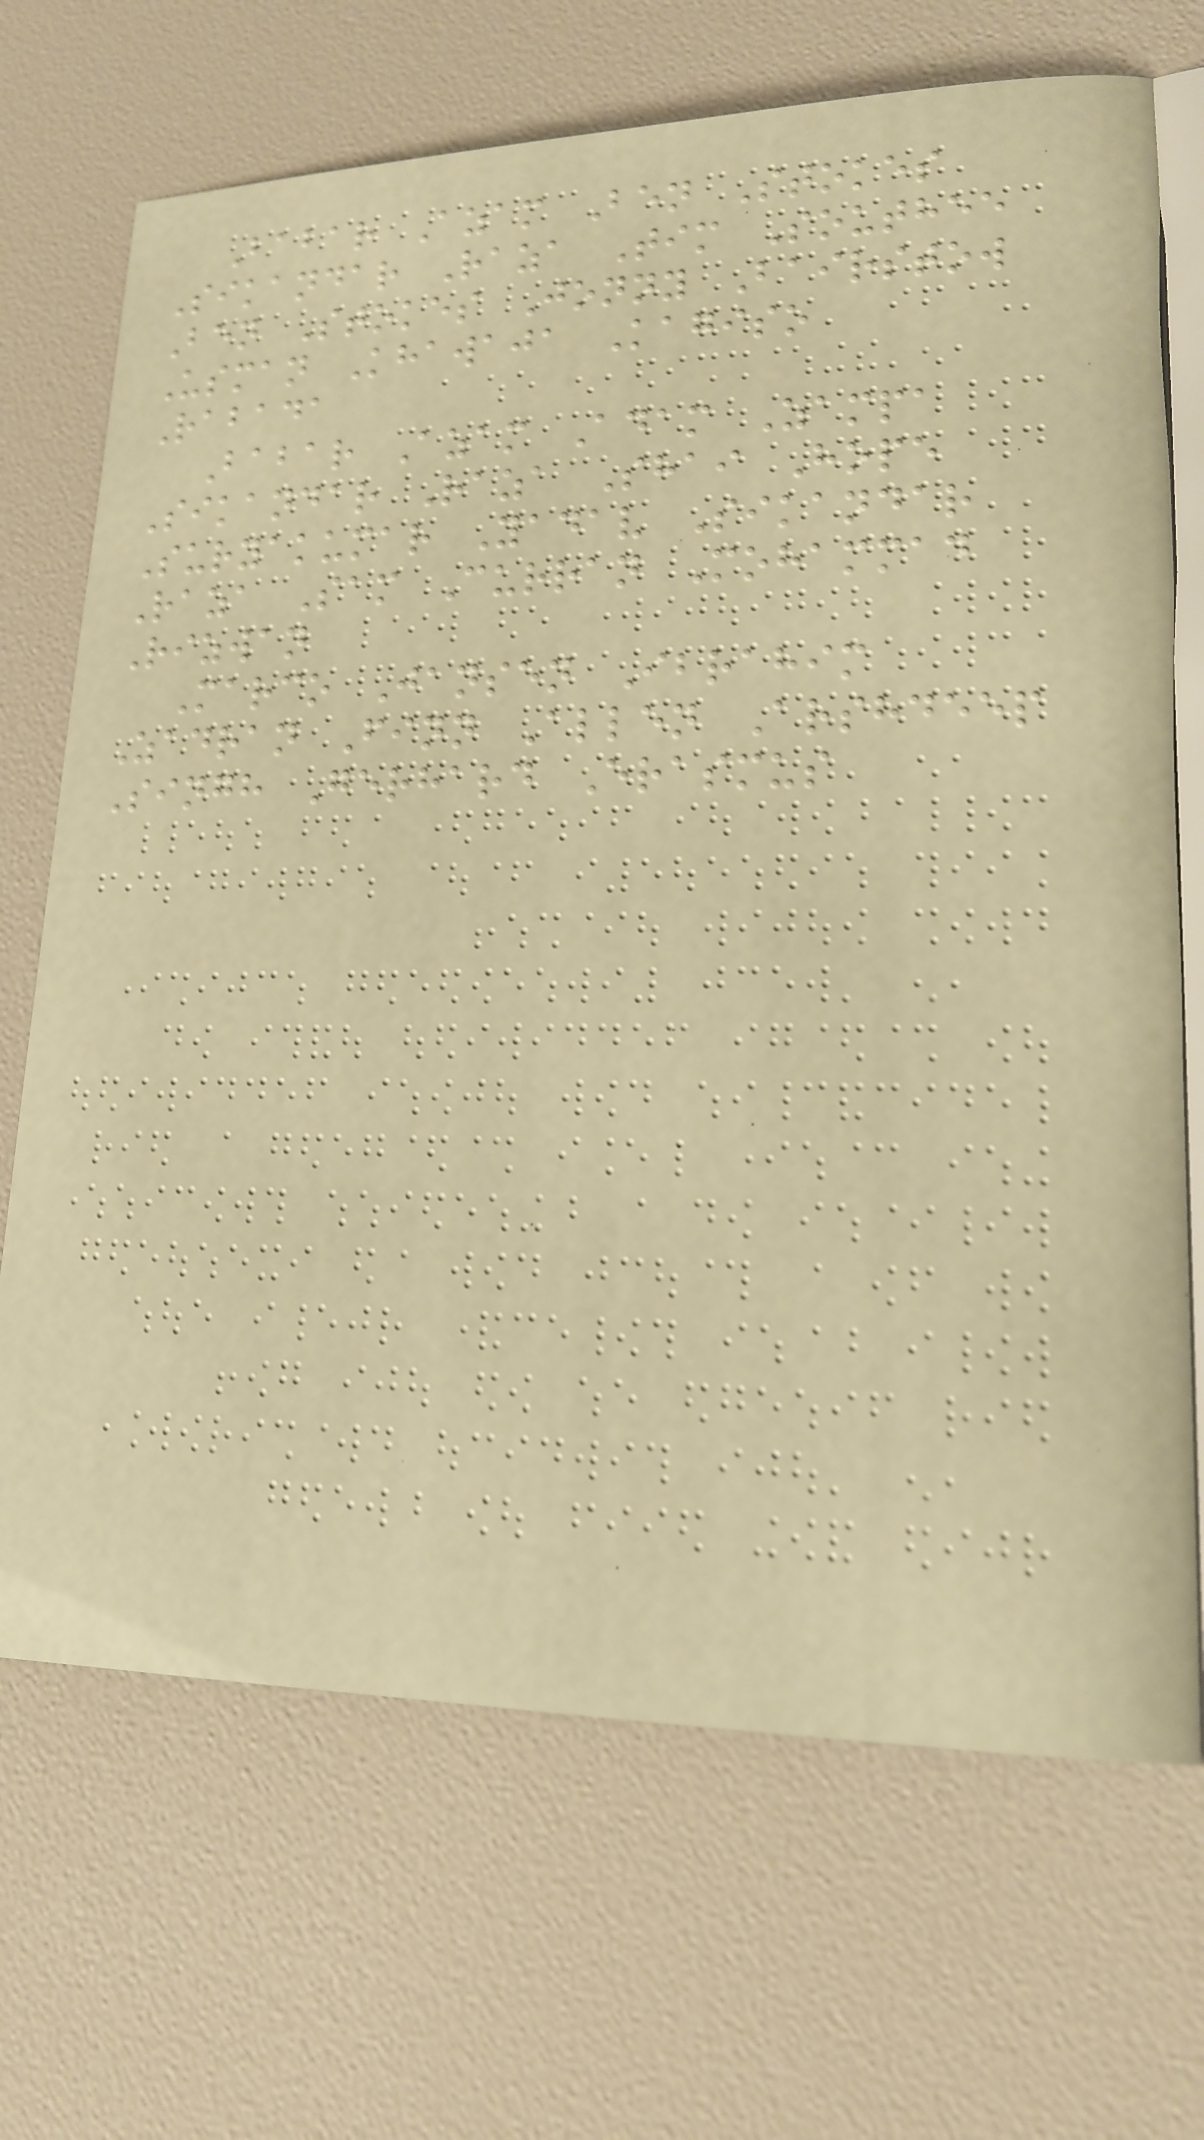Babar Azam Ben Stokes
Sikandar Raza Tim Southee
Ben Stokes Jonny Bairstow
Usman Khawaja Kagiso
Rabada
Babar Azam Adam Zampa
Sikandar Raza Shai Hope
Suryakumar Yadav Sikandar
Raza Sam Curran Mohammad
Rizwan
Marco Jansen Ibrahim
Zadran Finn Allen Arshdeep
Singh Gerhard Erasmus
